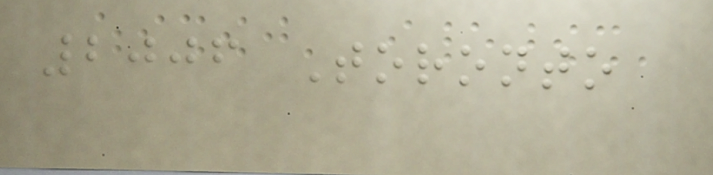2006 Toronto
